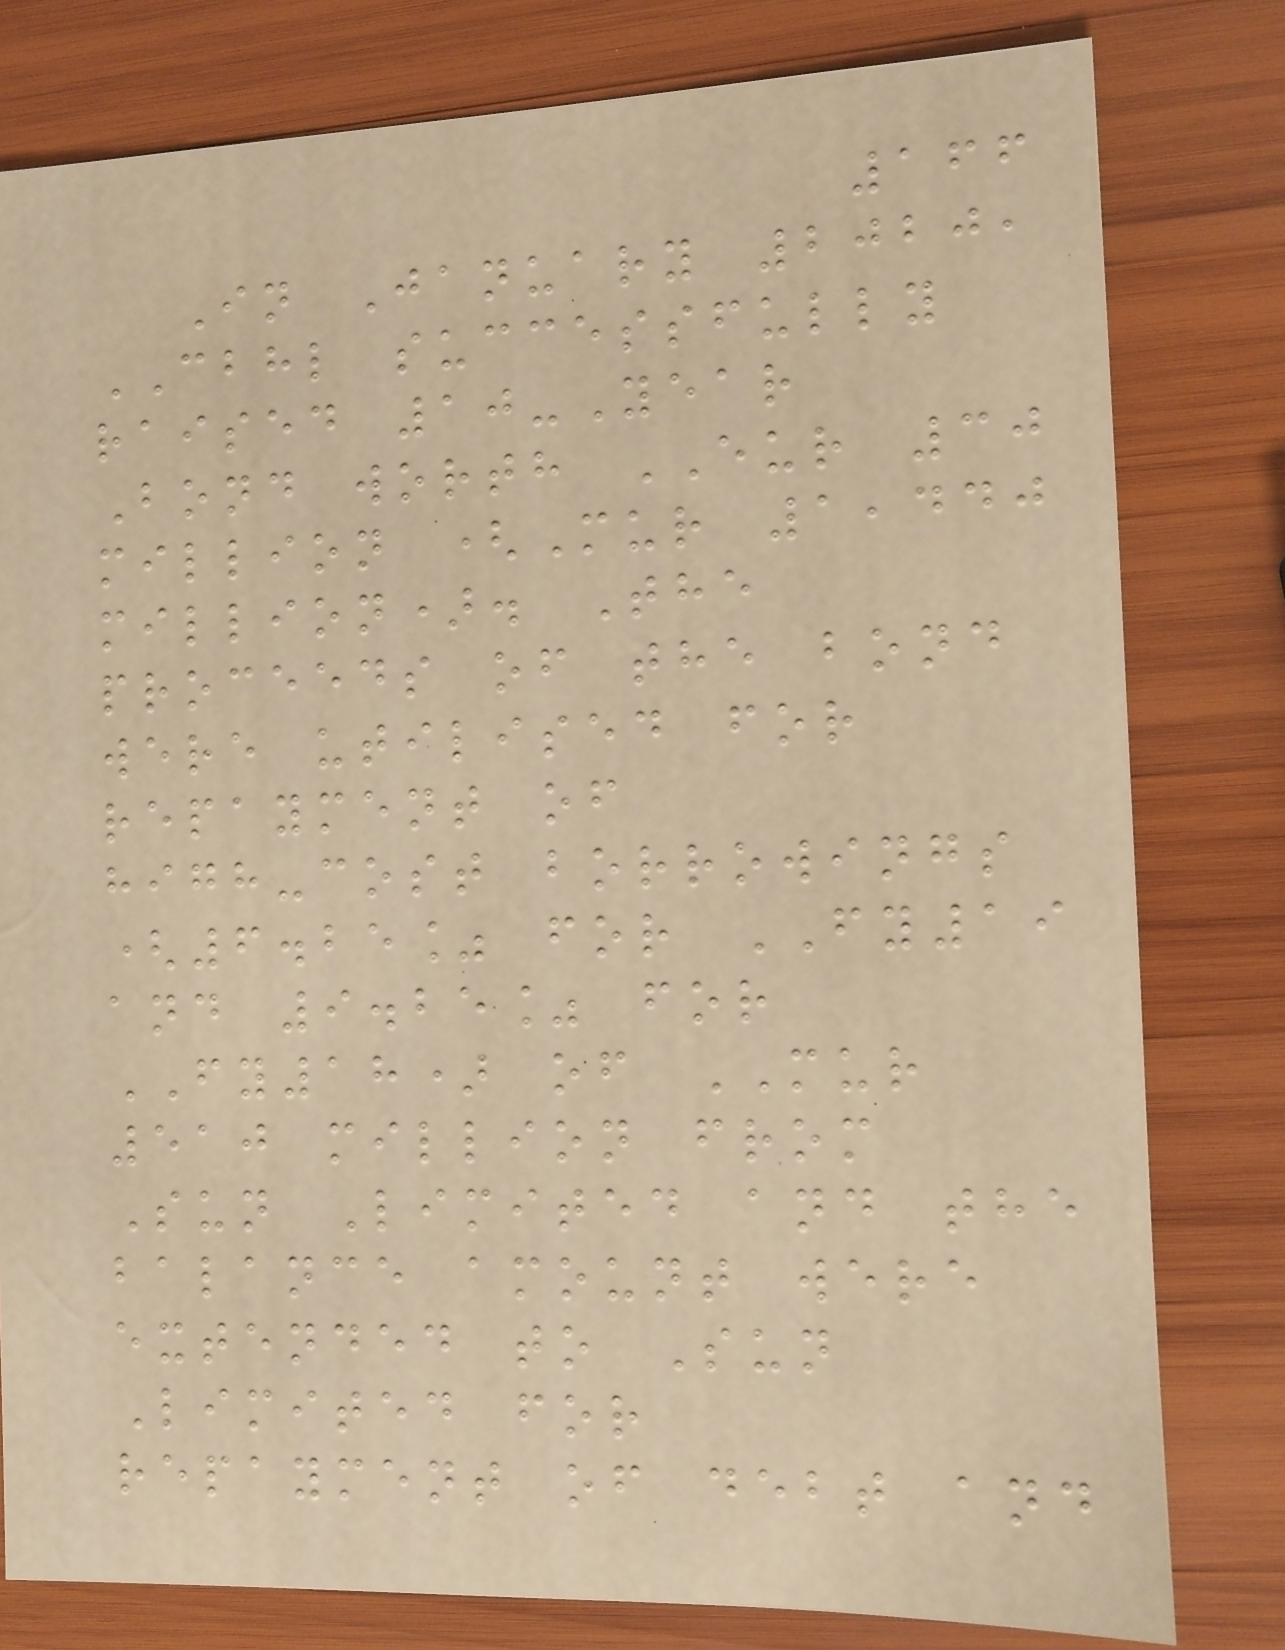166
In January 2020,
CBHL successfully
raised 10-Year
Bond worth EUR 30
million (Mur 1,440
million). The
proceeds of the bond
were utilised for
repayment of
high-cost borrowings
(6.25% for FY19
and 9.25% for
FY18) of MUR
510 million from
Sun Limited and the
balance amount were
extended to Sun
Limited for
repayment of debt and
